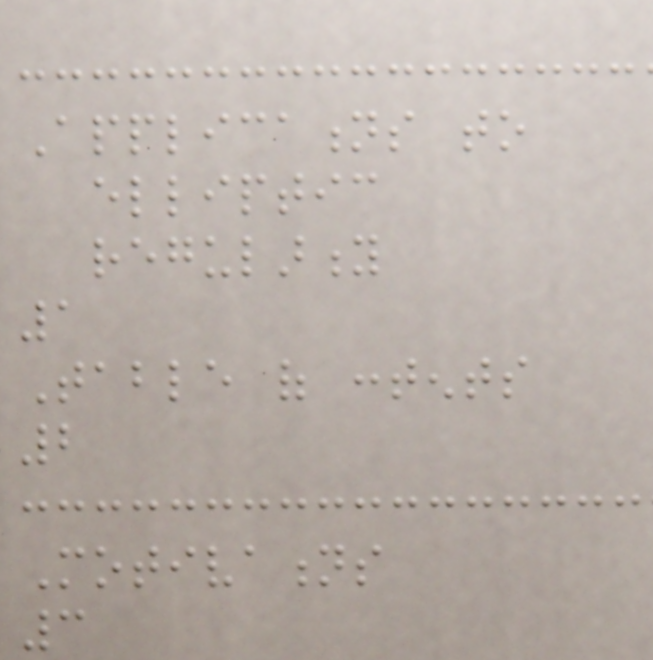Applications to
elliptic
regularity
1
Table of contents
2
Motivations
3
